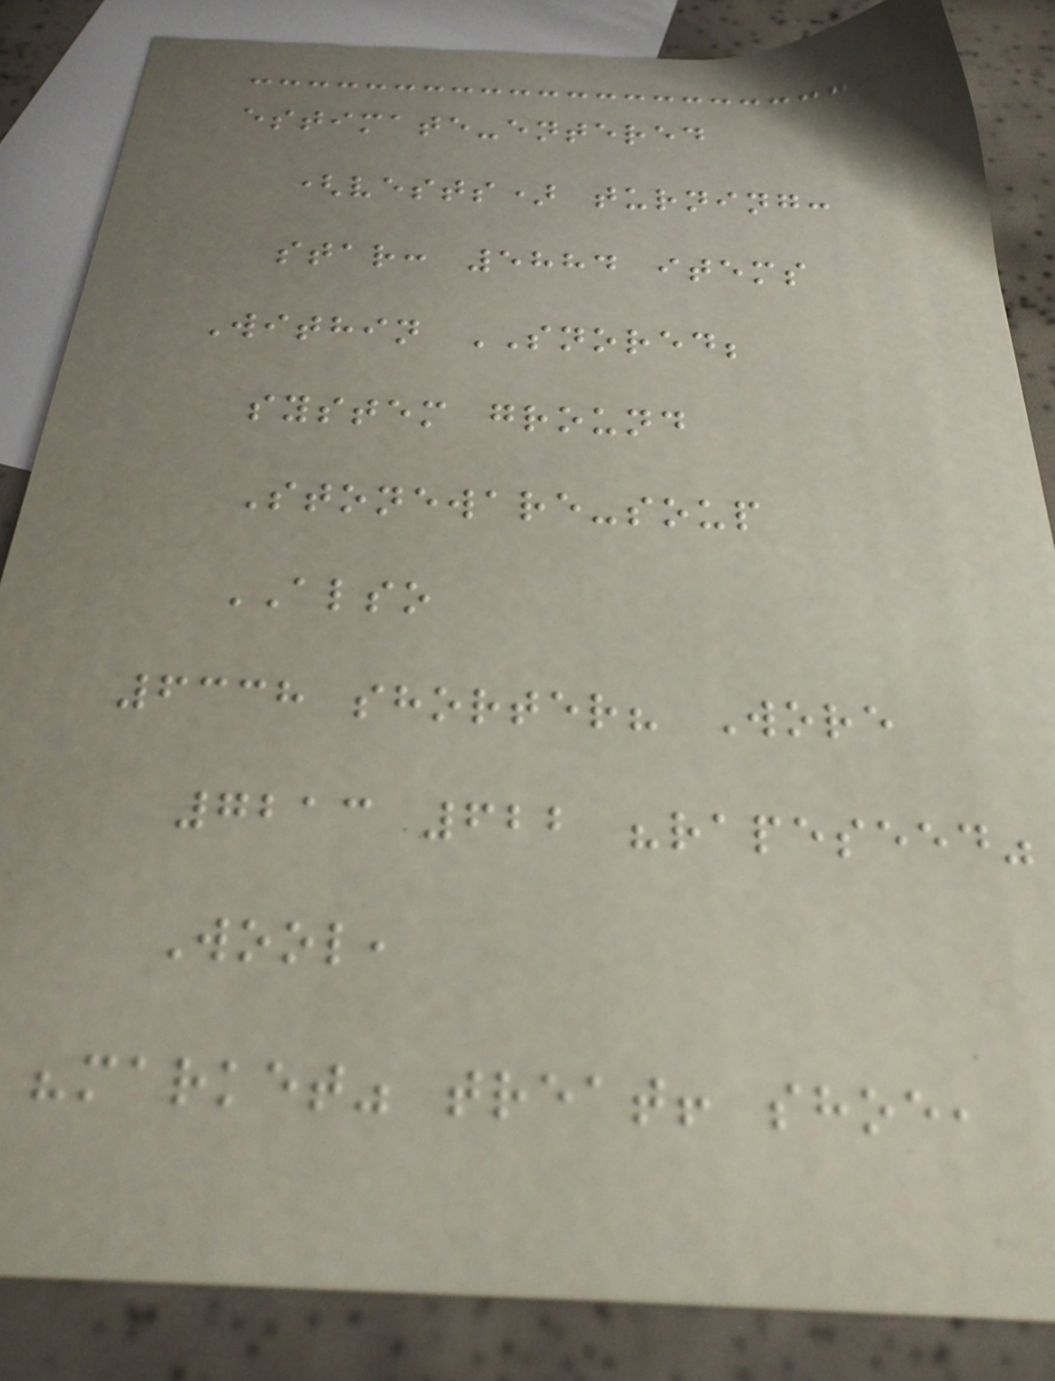estimate-entered
(vests) turning:
star: 5884 items
Within SNORED;
system ground
Stoneware-soup
ALSO
6338 shorter? Wore
7213 622 "rapeseed"
Wool,
"market" treat! shoe,
